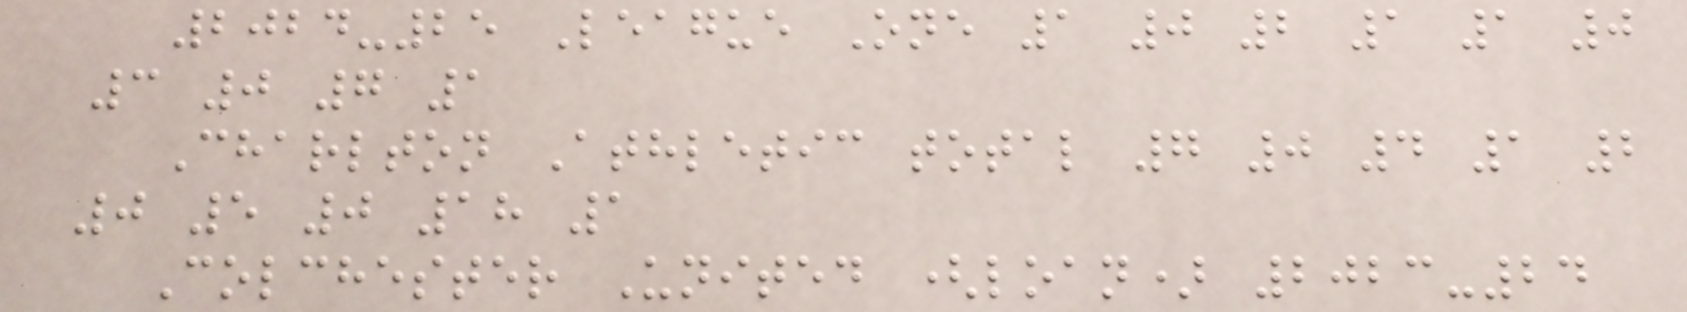2024-25 League One 1 0 2 1 1 0
3 0 7 1
Charlton Athletic total 7 0 4 1 2
0 5 0 18 1
Colchester United (loan) 2023-24
